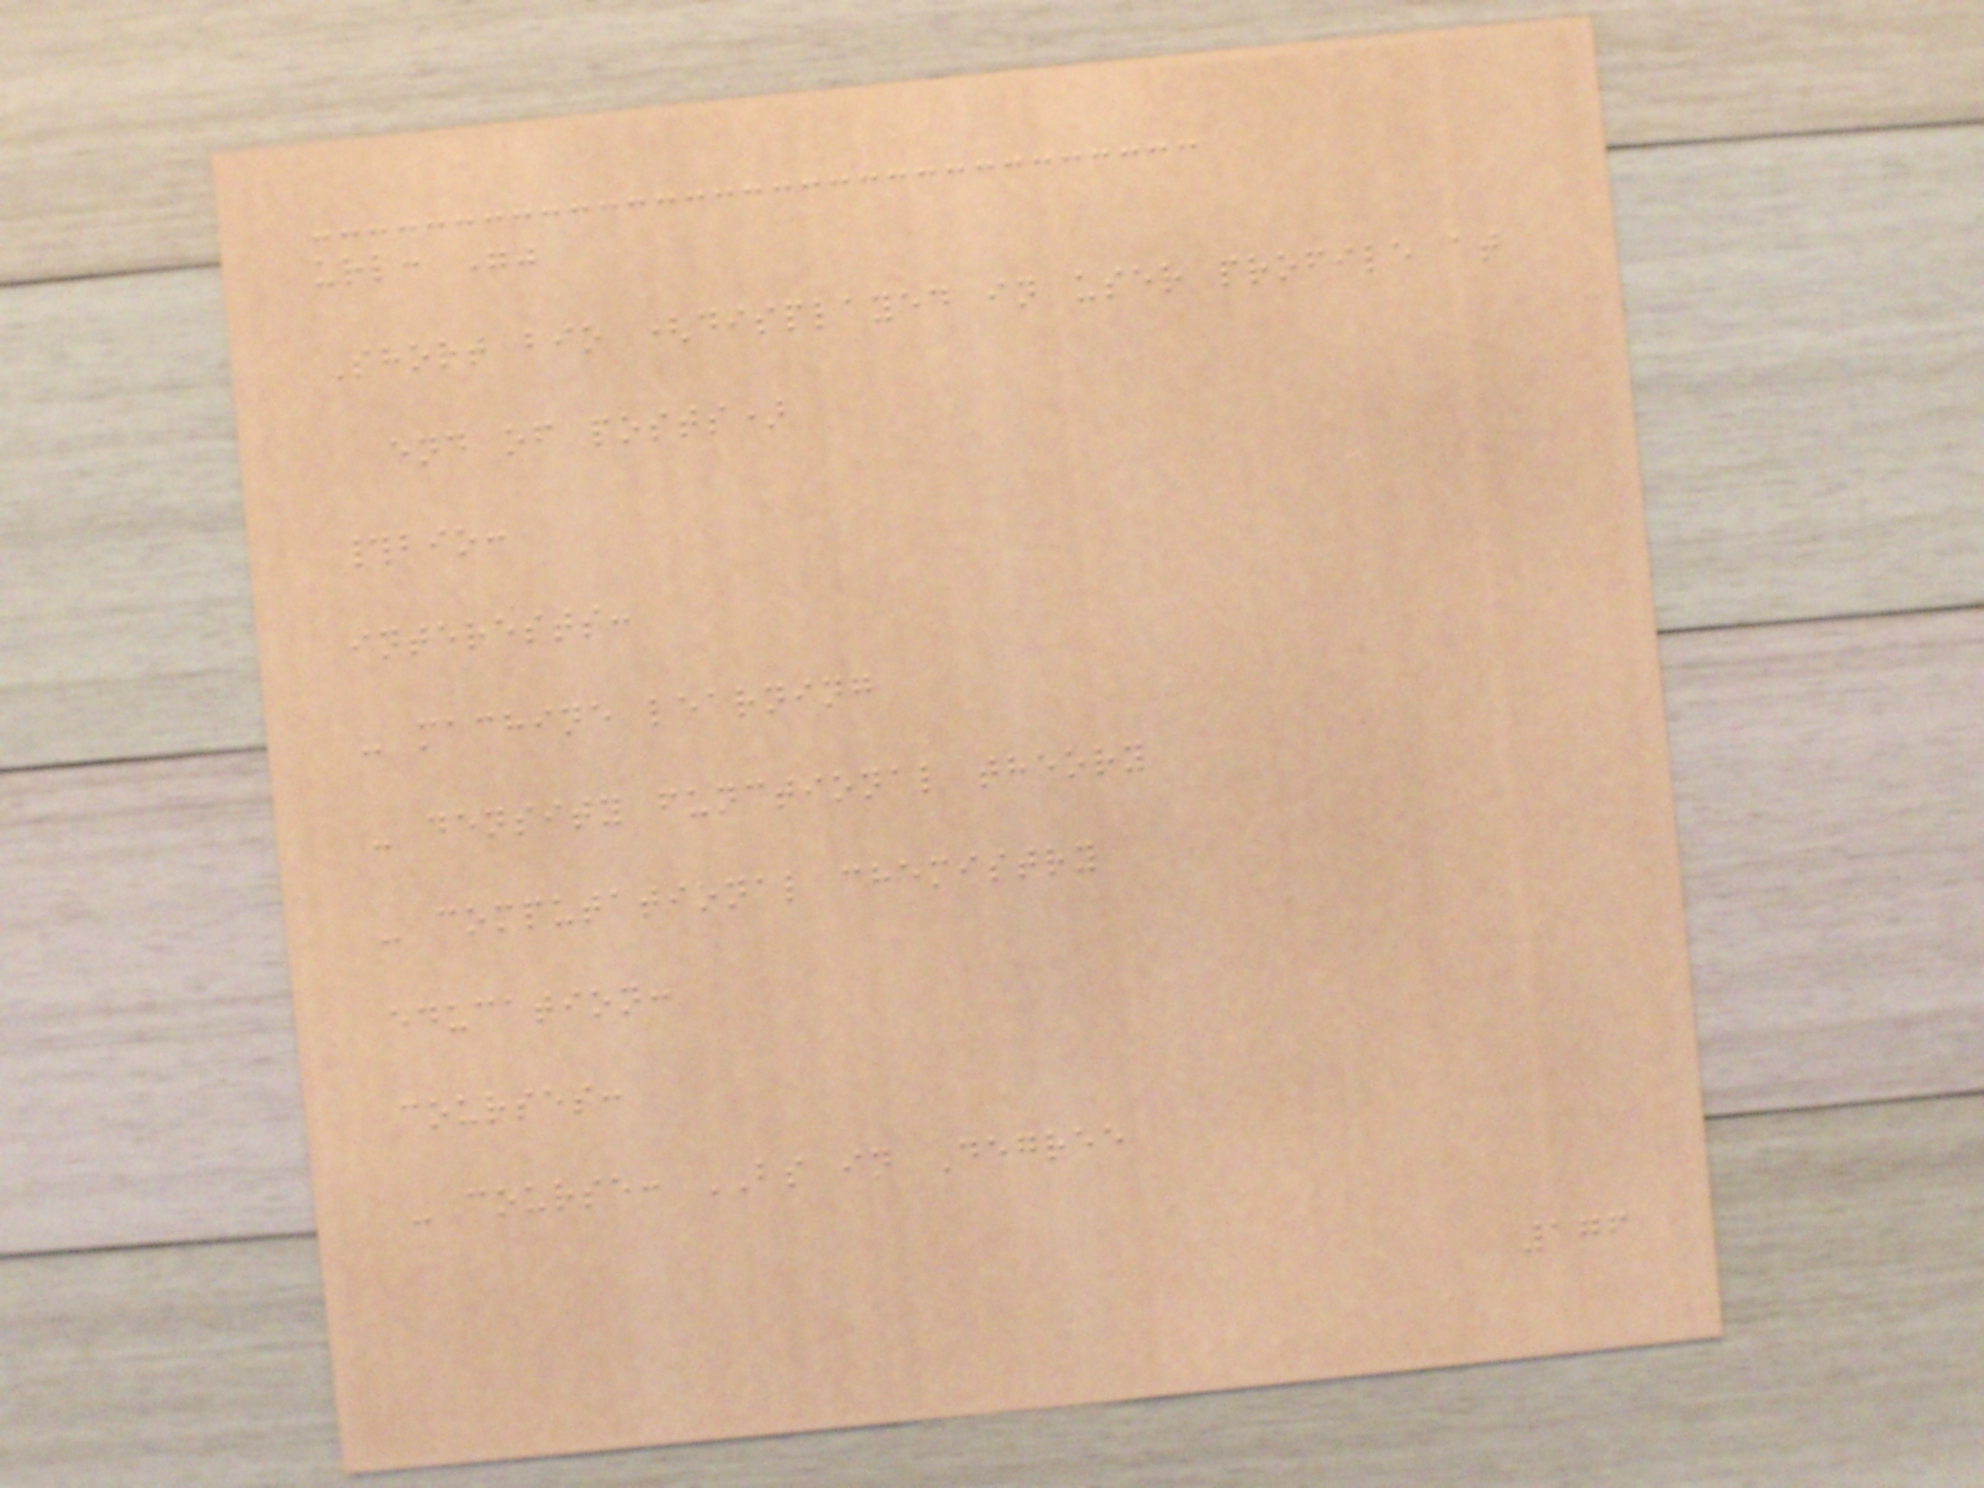url: ""
Short bio (displayed in user profile at
end of posts)
#bio:
interests:
- machine learning
- density functional theory
- computational chemistry
education:
courses:
- course: BS in Degree
176
